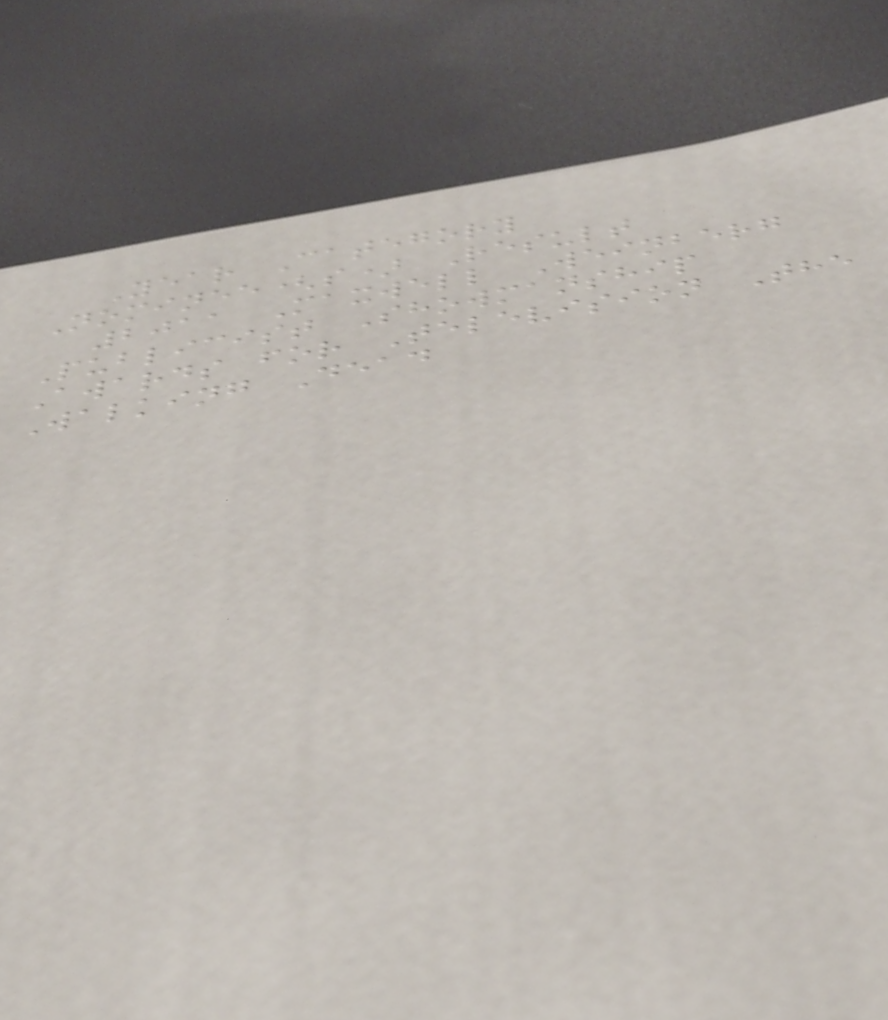Year Category
Nominee(s) Result
2011 Maxwell Weinberg
Publicist Showmanship
Awards for Television The
Walking Dead
